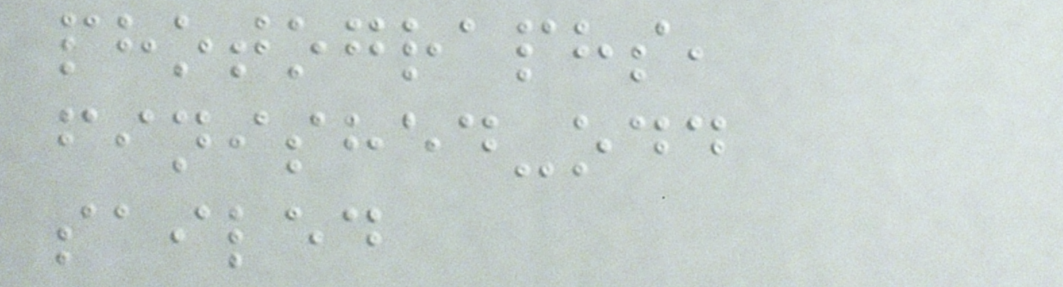photographs,
finished-odd
sailed
